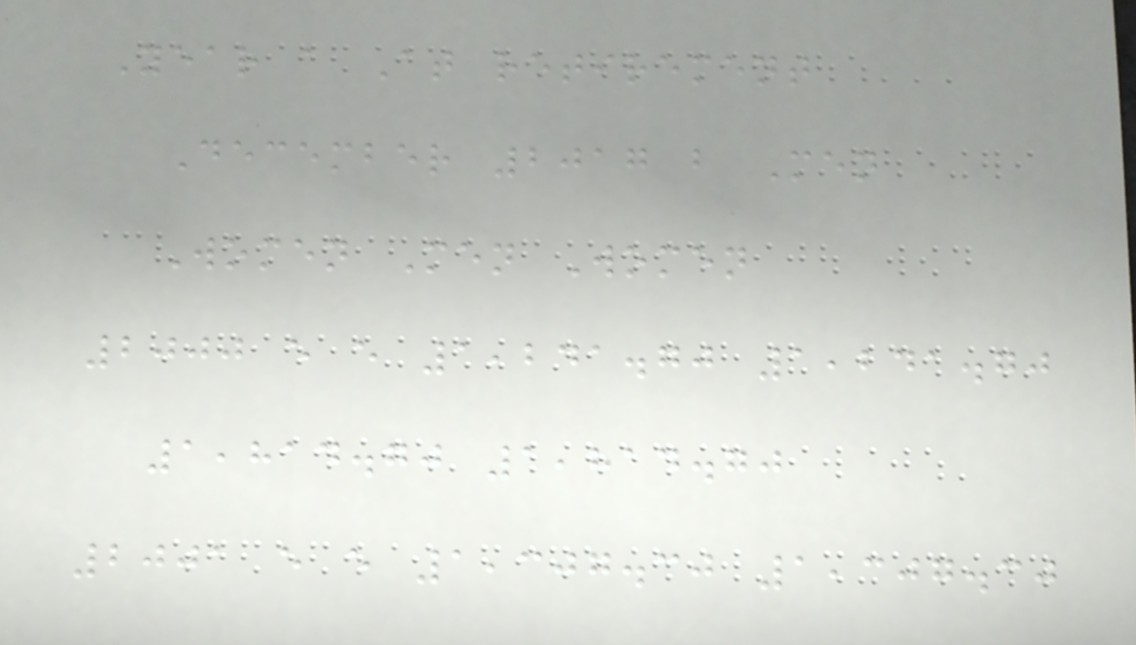Year a At retirement
December 2017 b Men
Women Men Women
2000 e e 1,241.70 1,241.70
1,814.70 1,814.70
2001 e e 1,307.30 1,307.30
